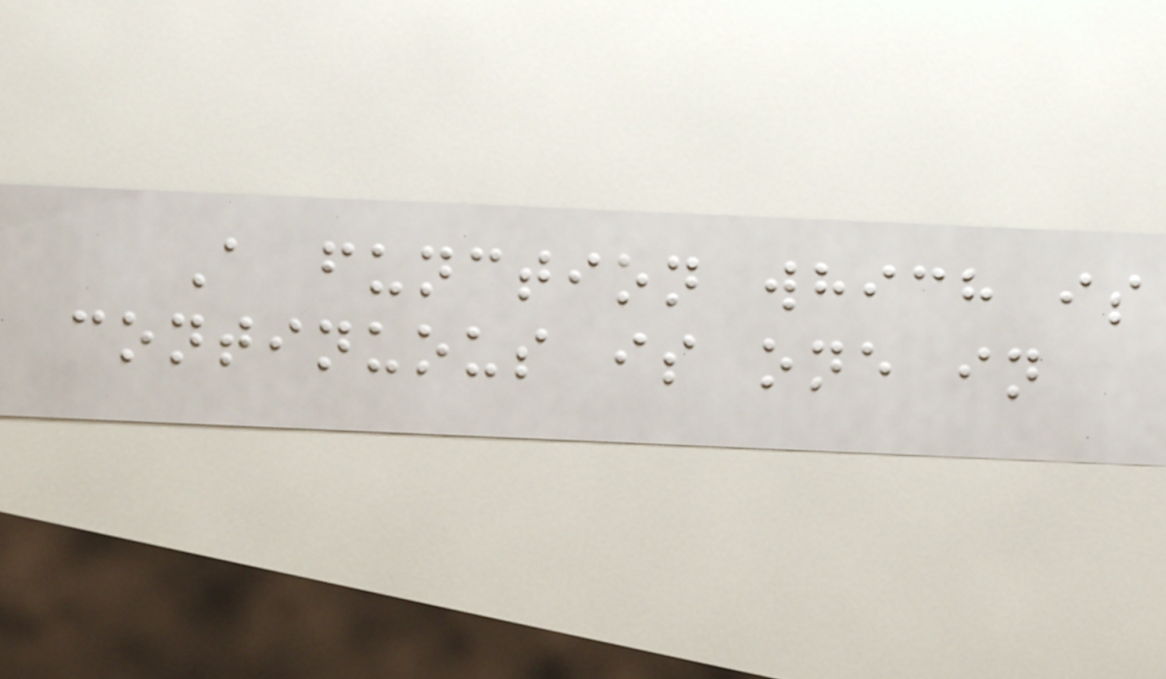A function which is
continuous is one in
